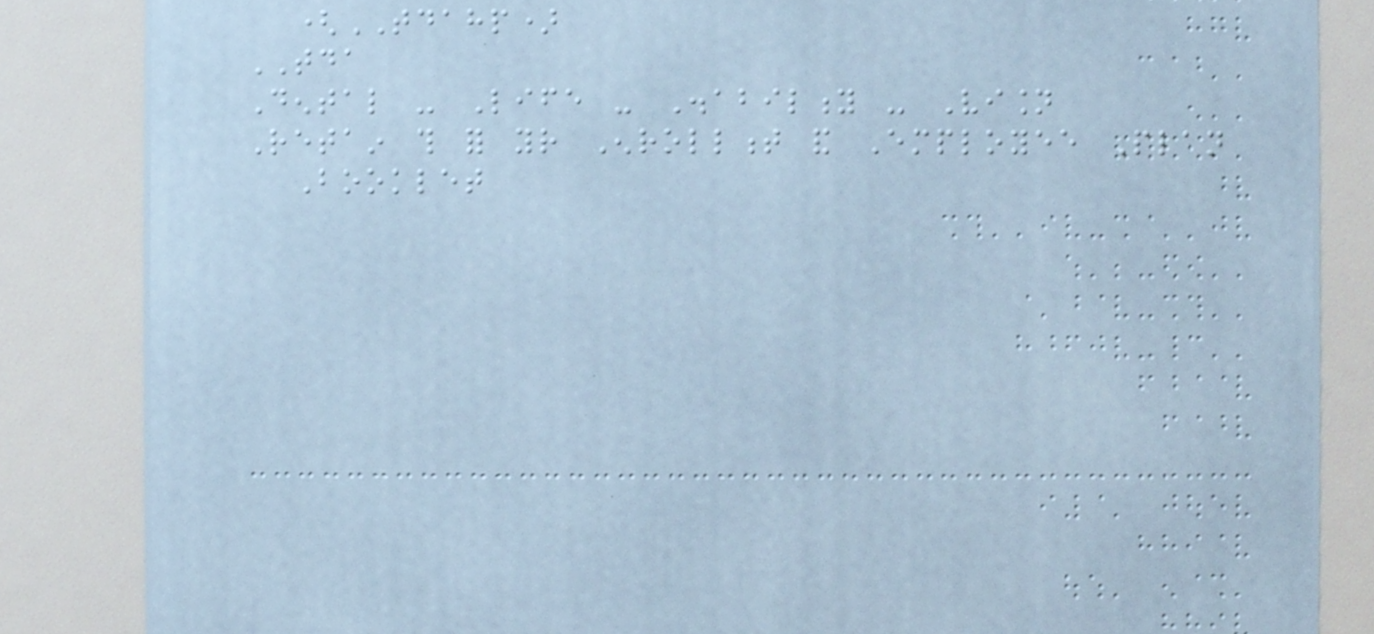(TDAHP)
TDA
Dental - Life - Disability - Vision
Retain this for your Enrollment and Employee Plan
Booklet
